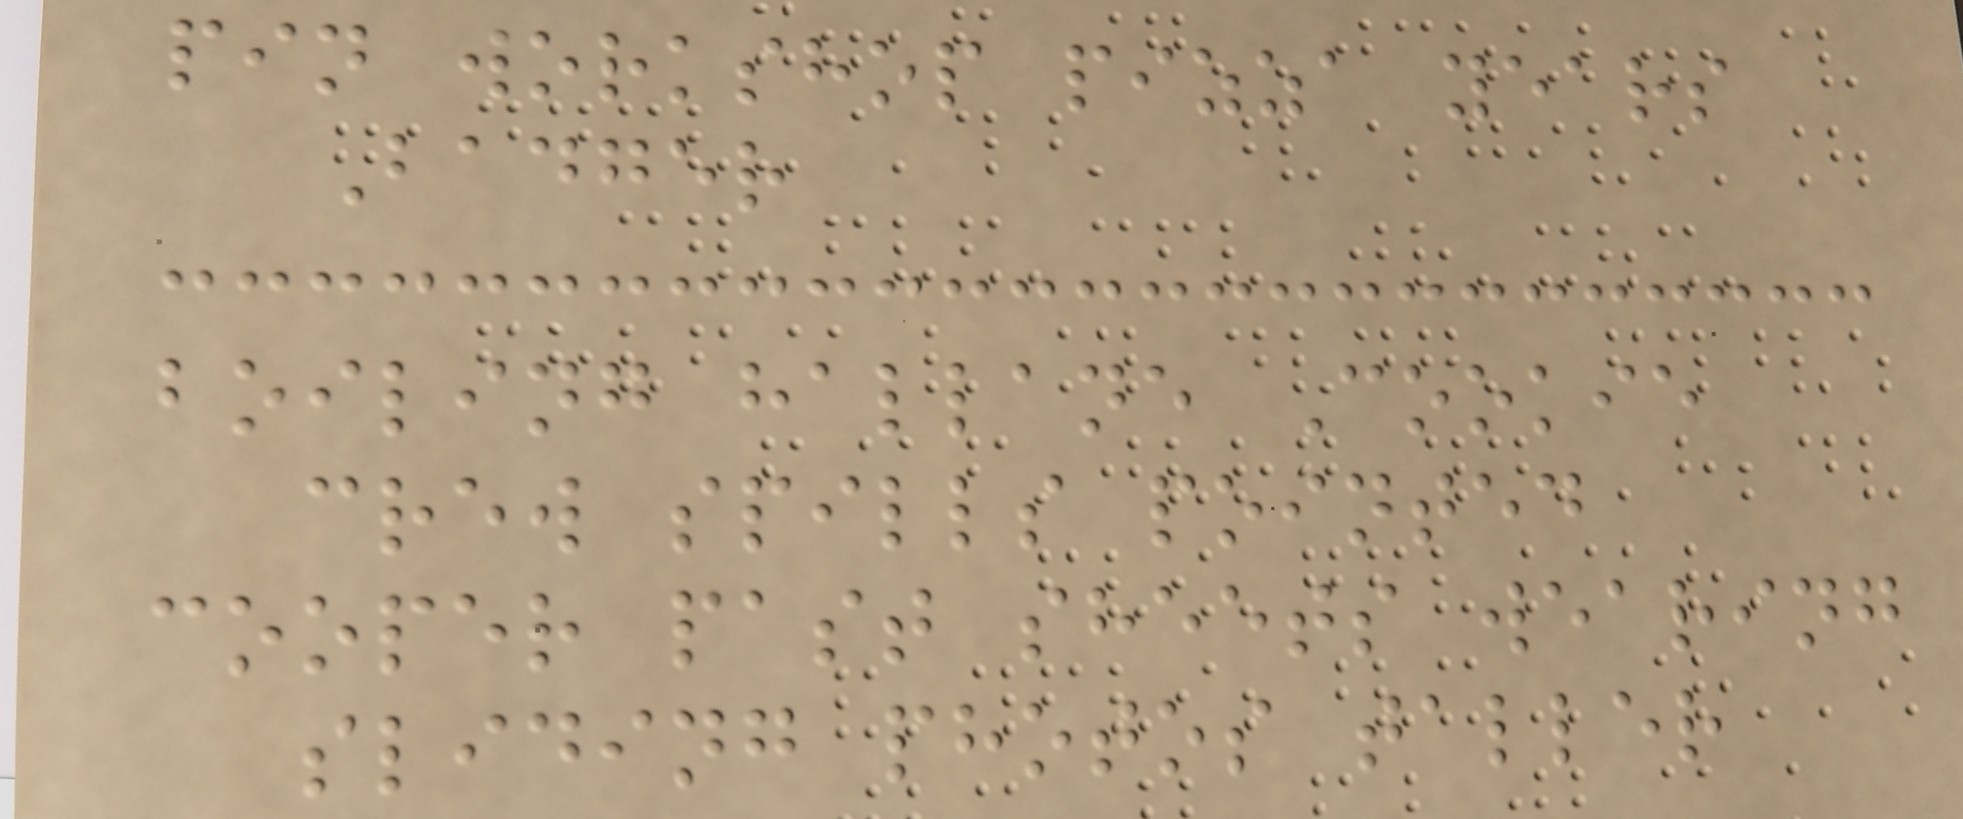pin workshop pizza years
Badger
boiling hallane Cookie
crew spills pointed
cooper past sheets wearing
sliding photos taller
